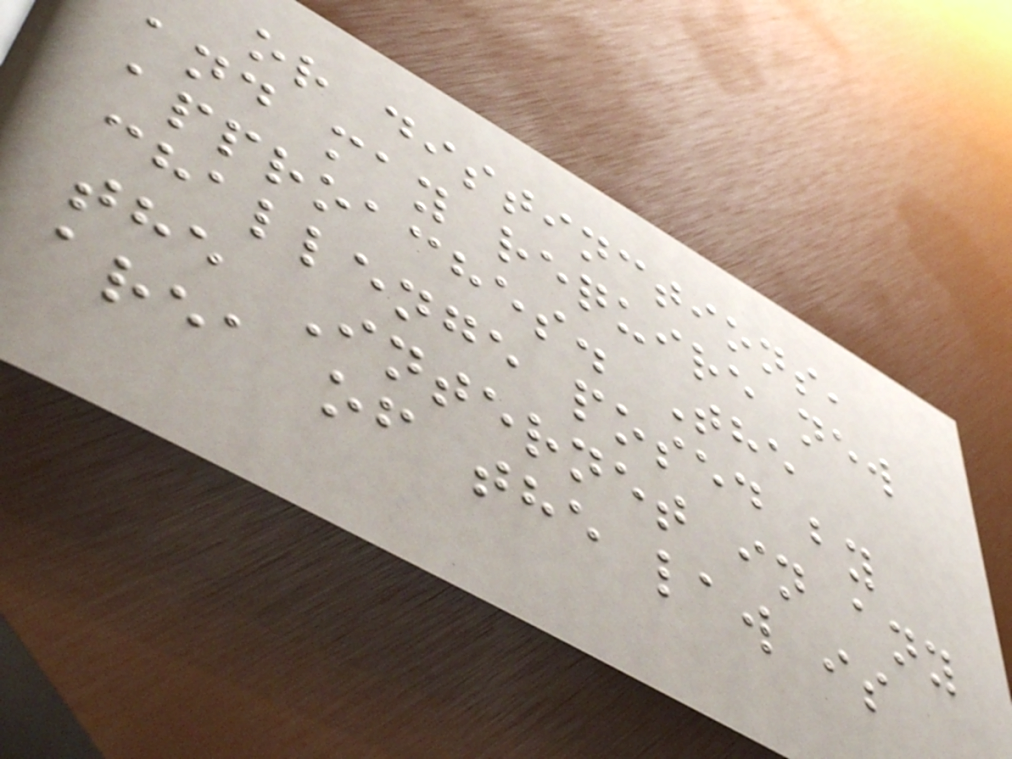or distinctions,
and may require new
approaches. The
challenge posed by
the Internet in any
area of the law is
